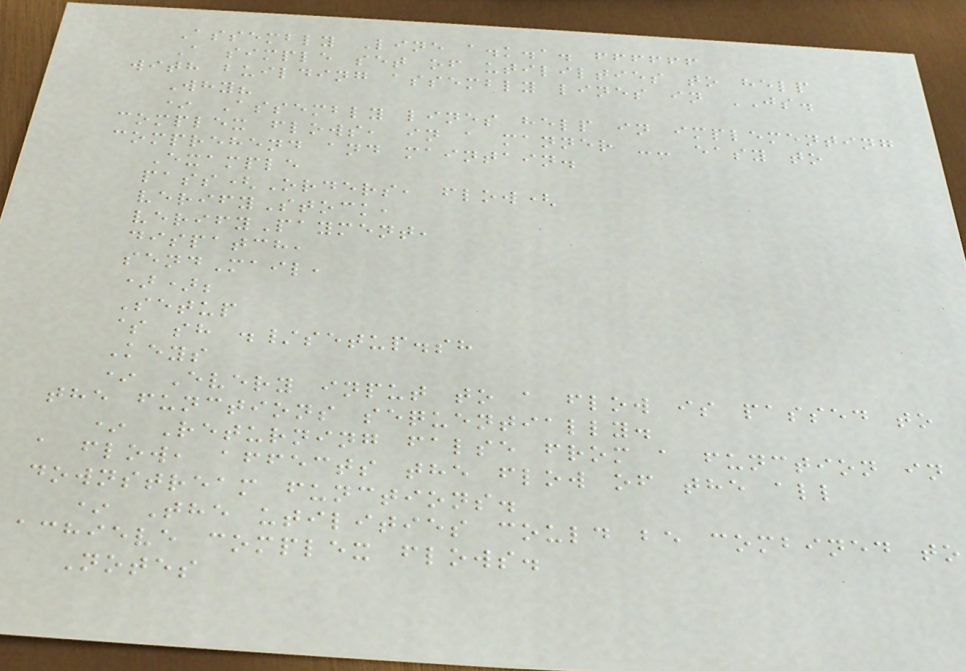Assembly Line a.k.a. ffffff
A simple set of utililties to help
with building assembly lines in JS.
Why?
* Assembly lines help in implementing
complex flows, in a manner -- easy to
comprehend and maintain.
Example
pass(Orders, flow(
verifyStock,
verifyPayment,
dispatch,
sendMail,
));
Setup
$ sh ./setup.sh
Keys
* Every input to a flow is passed to
the functions sequentially.
* Returning false from a function in
a flow, affects the flow of the all
downstream functions.
* The utilities could be combined to
achieve complex flows.
Notes
